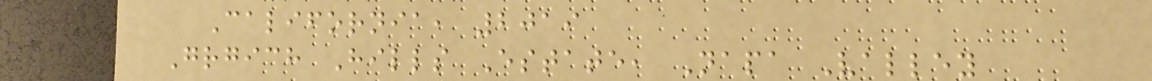California, 2019
Grgich Hills Estate, Napa Valley
